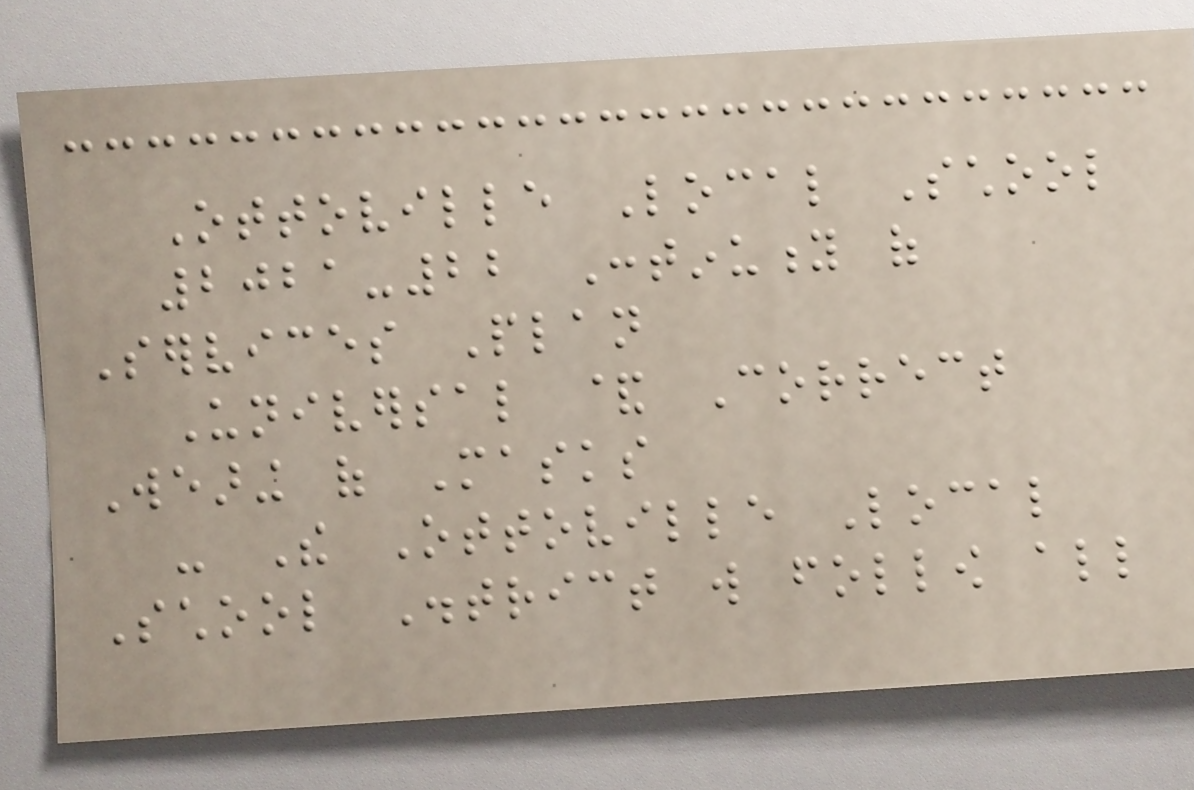Ottoville Local School
2021-22 Continuity of
Services Plan
Universal & Correct
Wearing of Masks
- The Ottoville Local
School District will follow all
